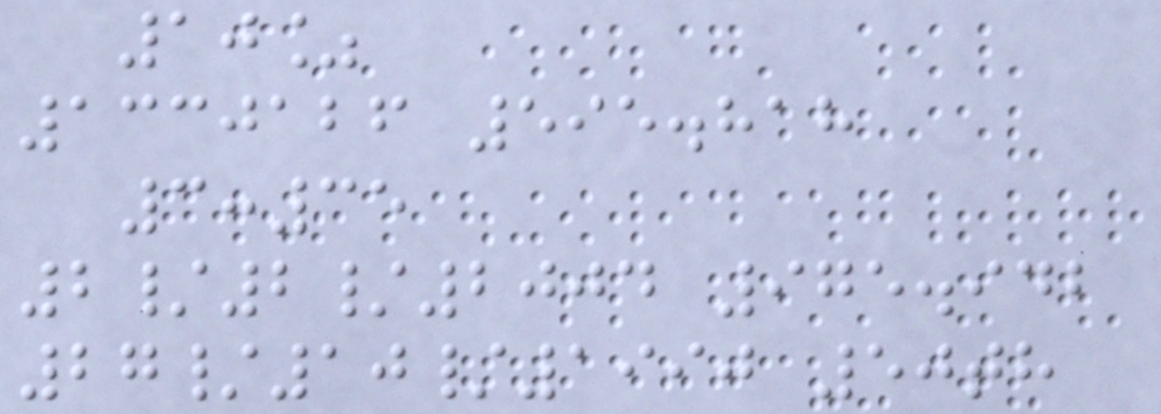10%
1330126 595.818
3:35
2/2/2004 975.942
27/10/1990 50th
